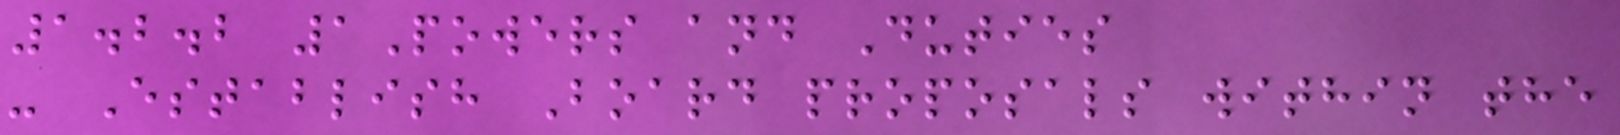1.2.2 1Powers and Duties
- Establish Board proposals within the
